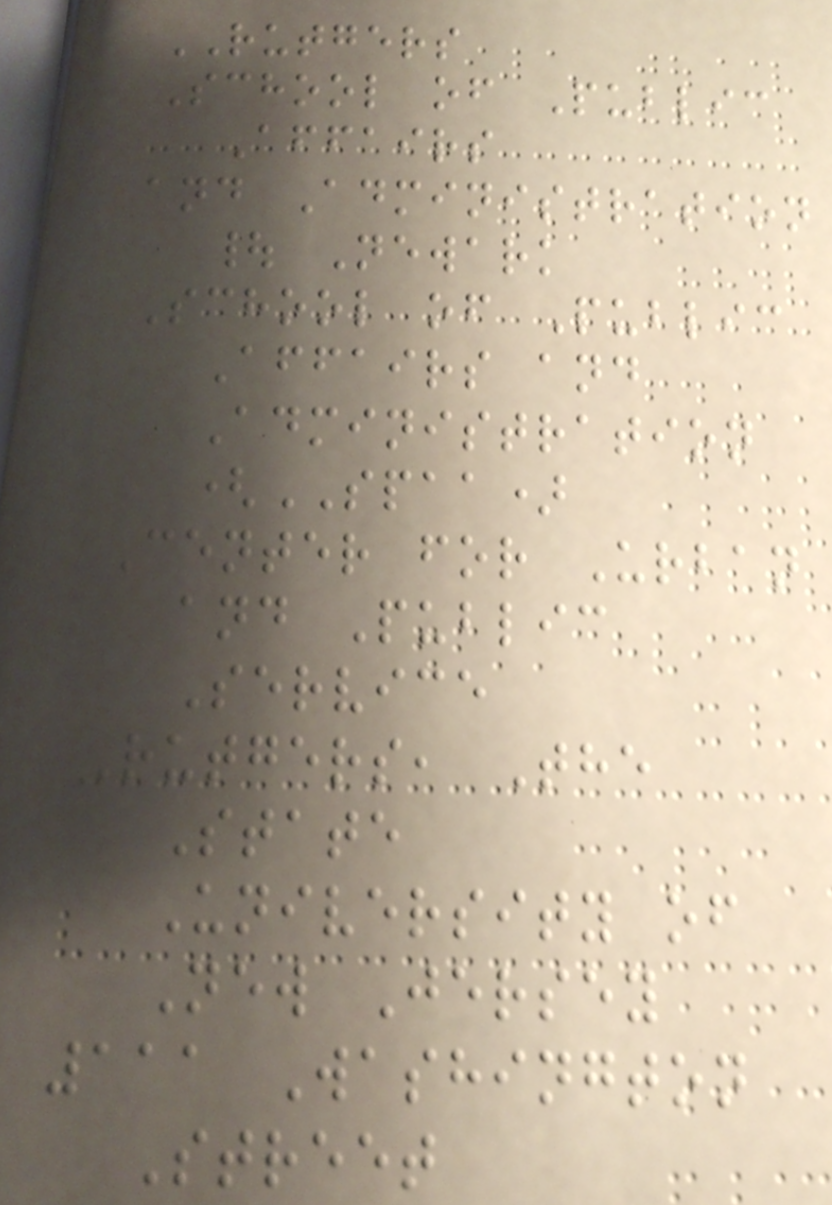RUTGERS
School of Public
Affairs
and Administration
| Newark
School of Public
Affairs and
Administration
(SPAA)
Center for Urban
and Public
Service
Rutgers, The
State
University of
New Jersey
111 Washington
Street
